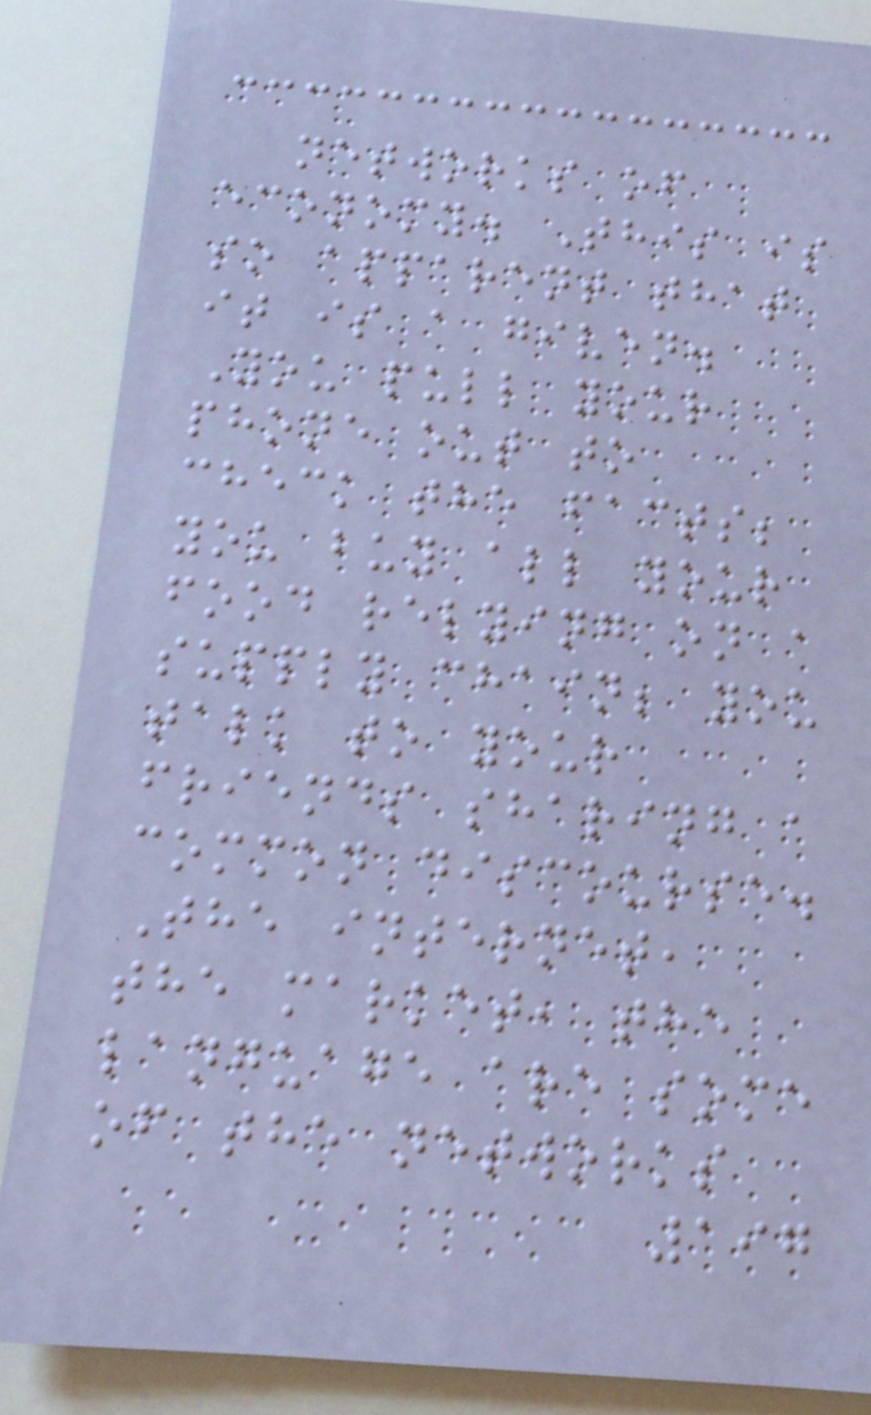networks of
economy. This is
so apparent that
it is a given.
You pull your
phone out to
check the facts;
you buy all your
food relying on a
supply chain; you
talk to your
friends sharing a
common discourse.
The internet,
the market, the
language are some
of the networks
197
